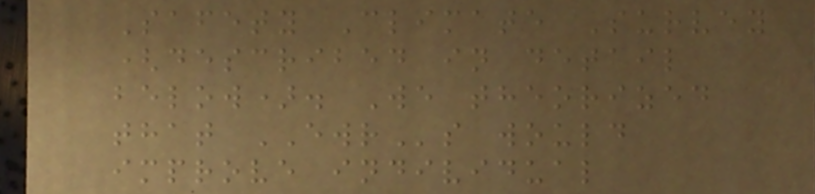Safety Climate Survey
(described in detail
below). We theorized
that EWRs would
improve individual
